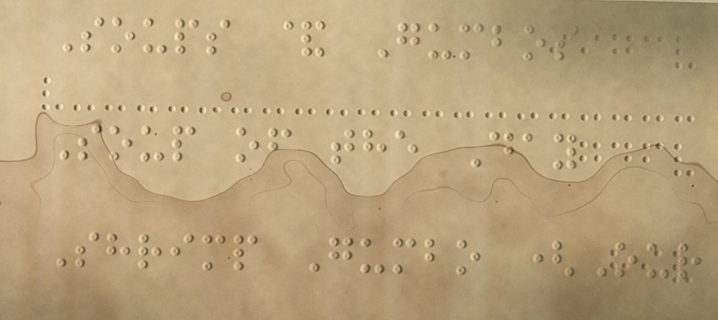Soups & Gumbos
Soup of the Day
Shrimp Gumbo (Our
